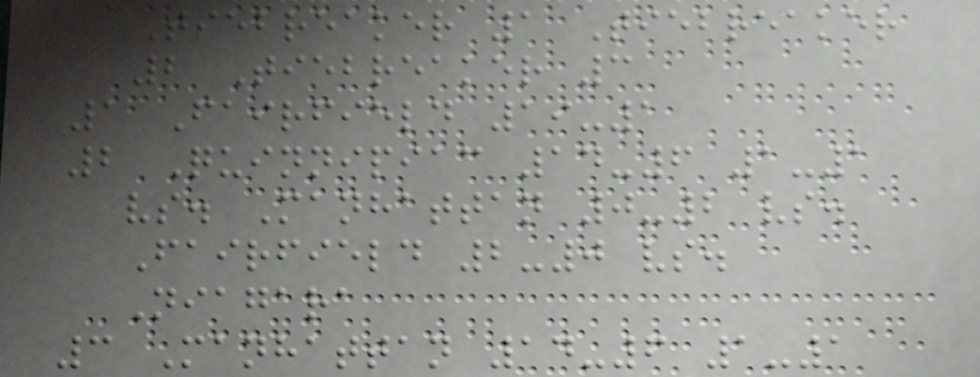Tiebreaker 1 Tiebreaker
2 Tiebreaker 3
1 Fairfield 19-1
2 Quinnipiac 14-6 1-1
vs. Manhattan 0-2 vs.
Fairfield 2-0 vs.
Niagara
3 Manhattan 14-6 1-1
